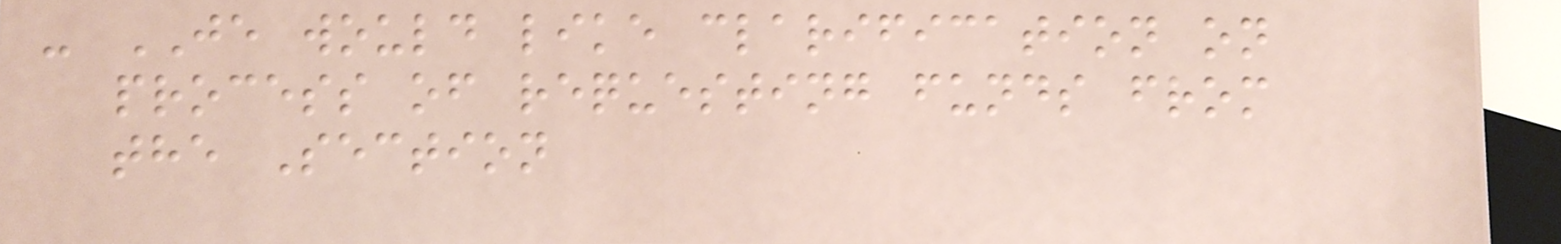- JE would like clarification on
process of requesting funds from
the Section
